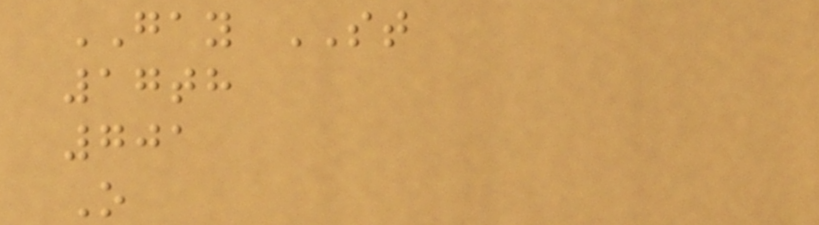GAY ST
17th
701
O
